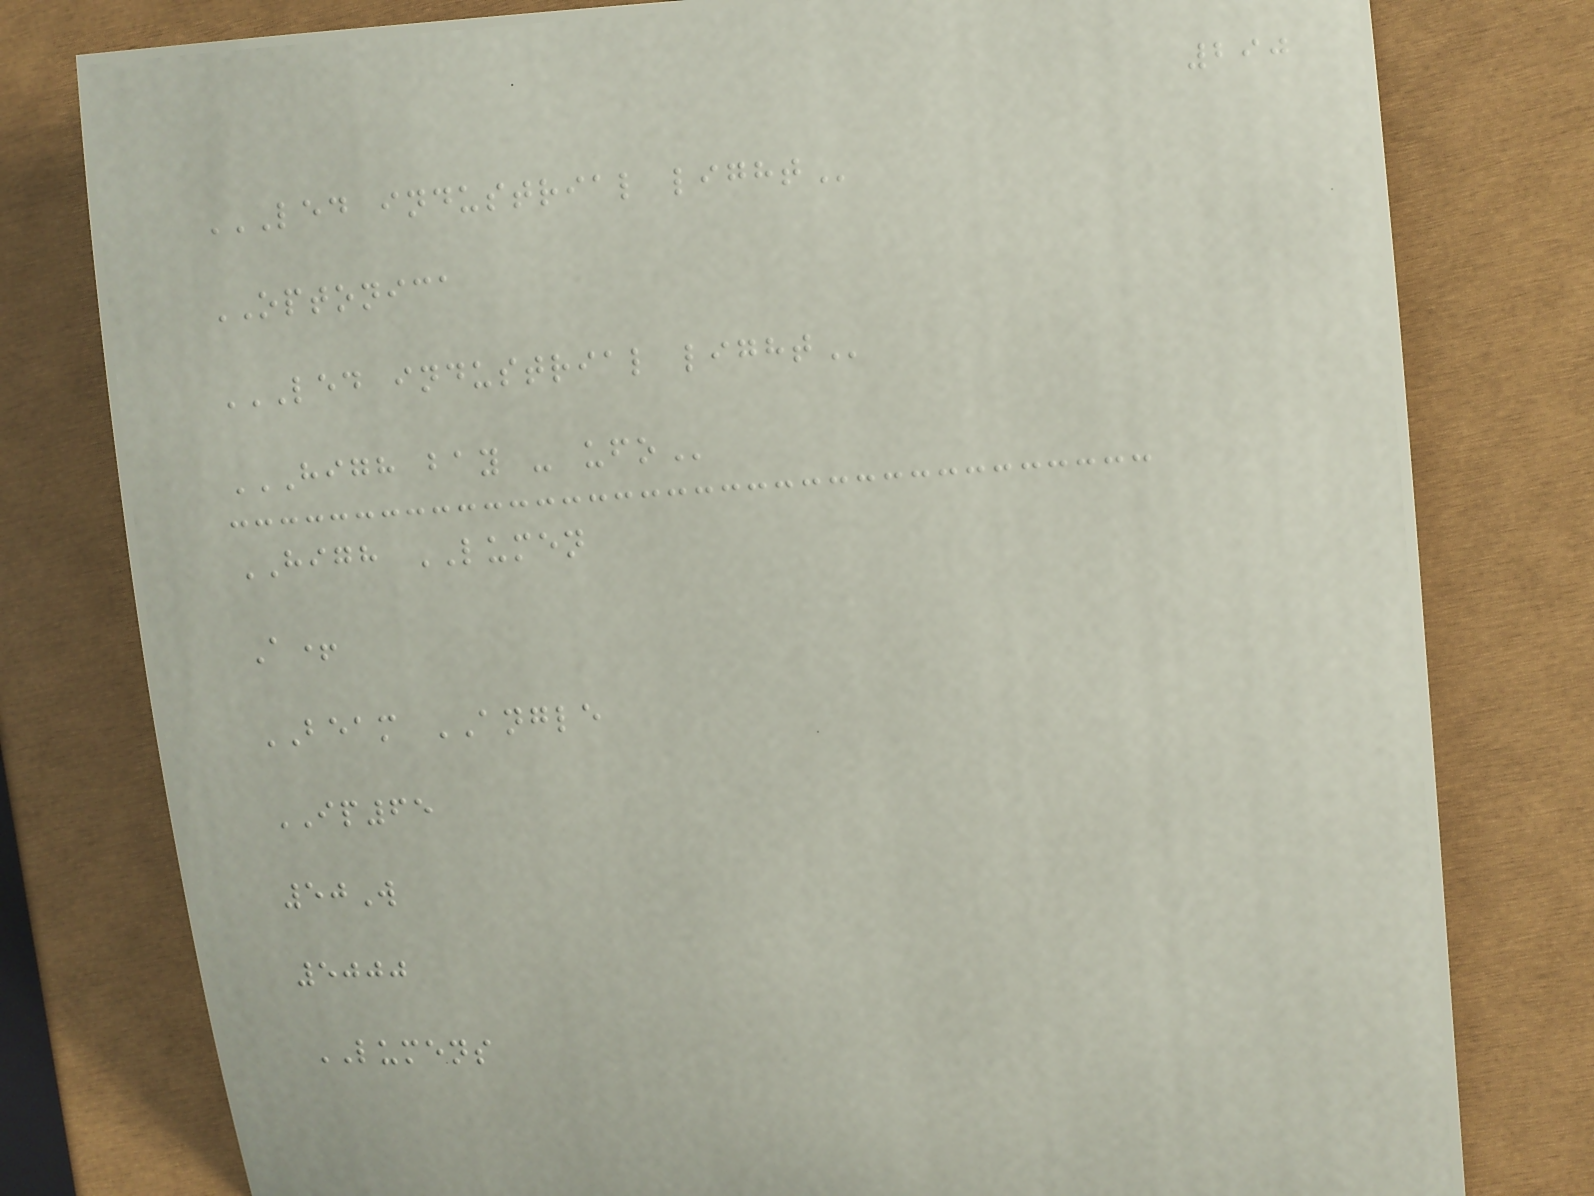290
LED INDUSTRIAL LIGHT
OPTONICA
LED INDUSTRIAL LIGHT
HIGH BAY - UFO
HIGH LUMEN
A+
BEAM ANGLE
IP65
50W
5000
LUMENS
